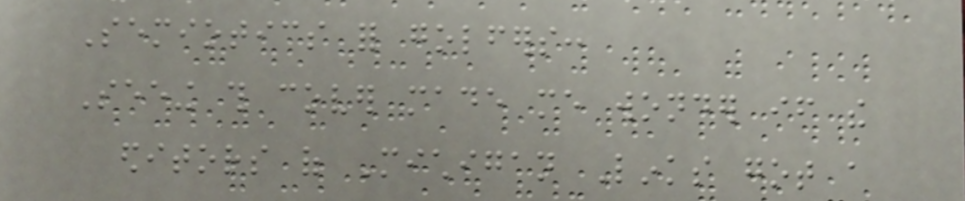Semiotics for golfers:
Seeing this cover made me wonder if the
editors of Michigan Links got a
